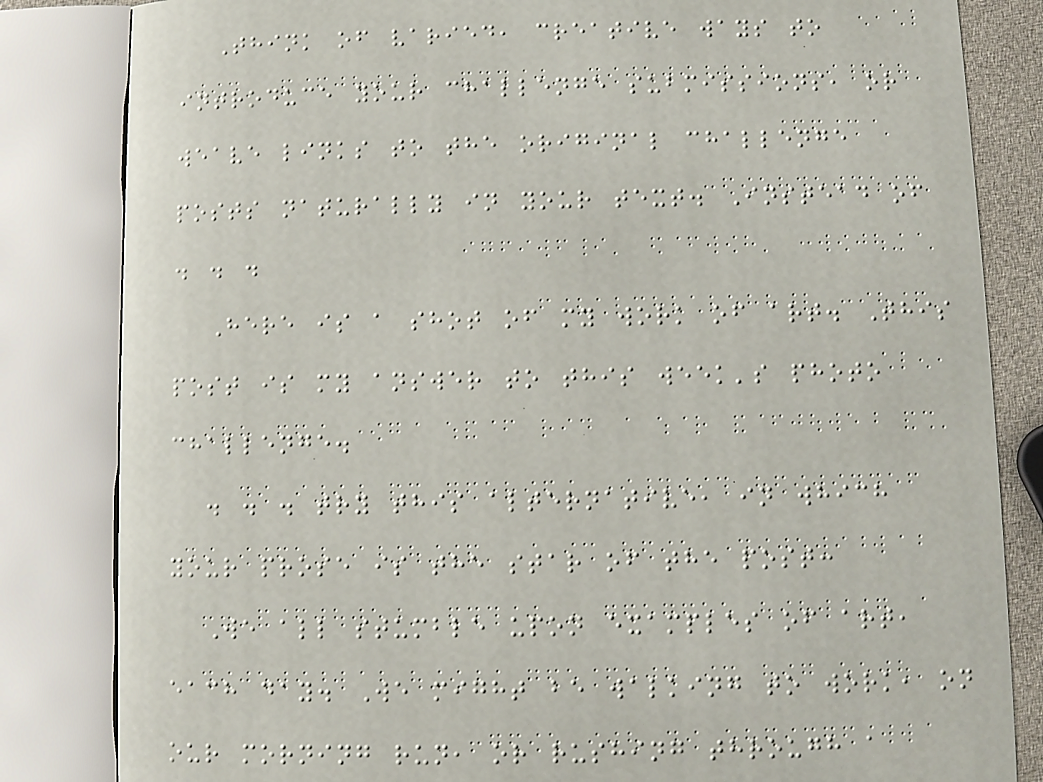Think of varied, creative ways to
introduce your challenge submissions, or
weave links to the original challenge
posts naturally in your text. Instead of
. . .
Here is a shot of my work of art. This
post is my answer to this week's photo
challenge.
. . . try this alternative, in which
your prose is the star of the post:
We all stumble upon examples of art,
each day. We might be walking to work, on
our morning run, or rushing through a
